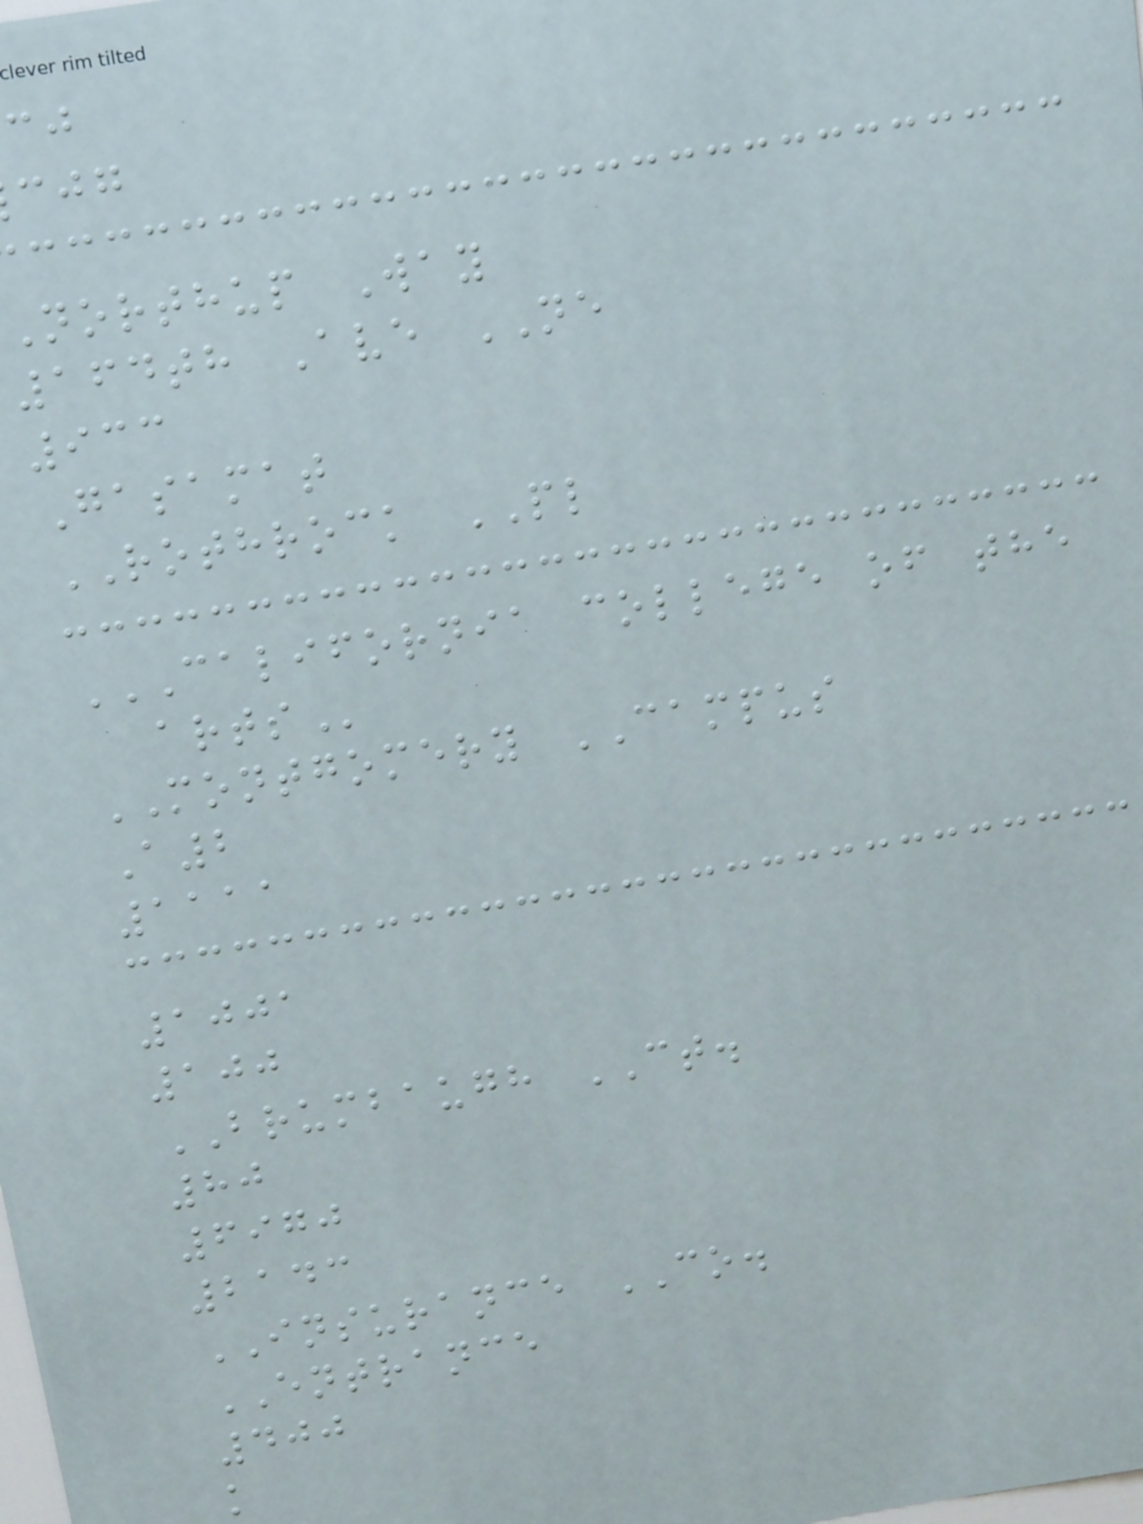Northup Way
164th Ave NE
933
Gasamat
ROTHROCK PL
CALIFORNIA COLLEGE OF THE
MONTGOMERY CAMPUS
A2
1111
1001
100
BRUMBAUGH CT.
80
6970
2143
INSURANCE CO.
ENTRANCE
400
k
